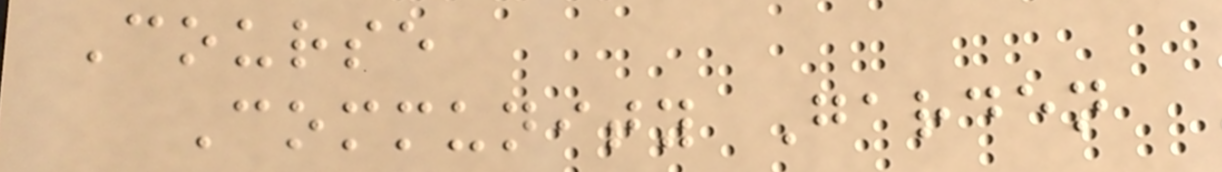Course
Community Garden
